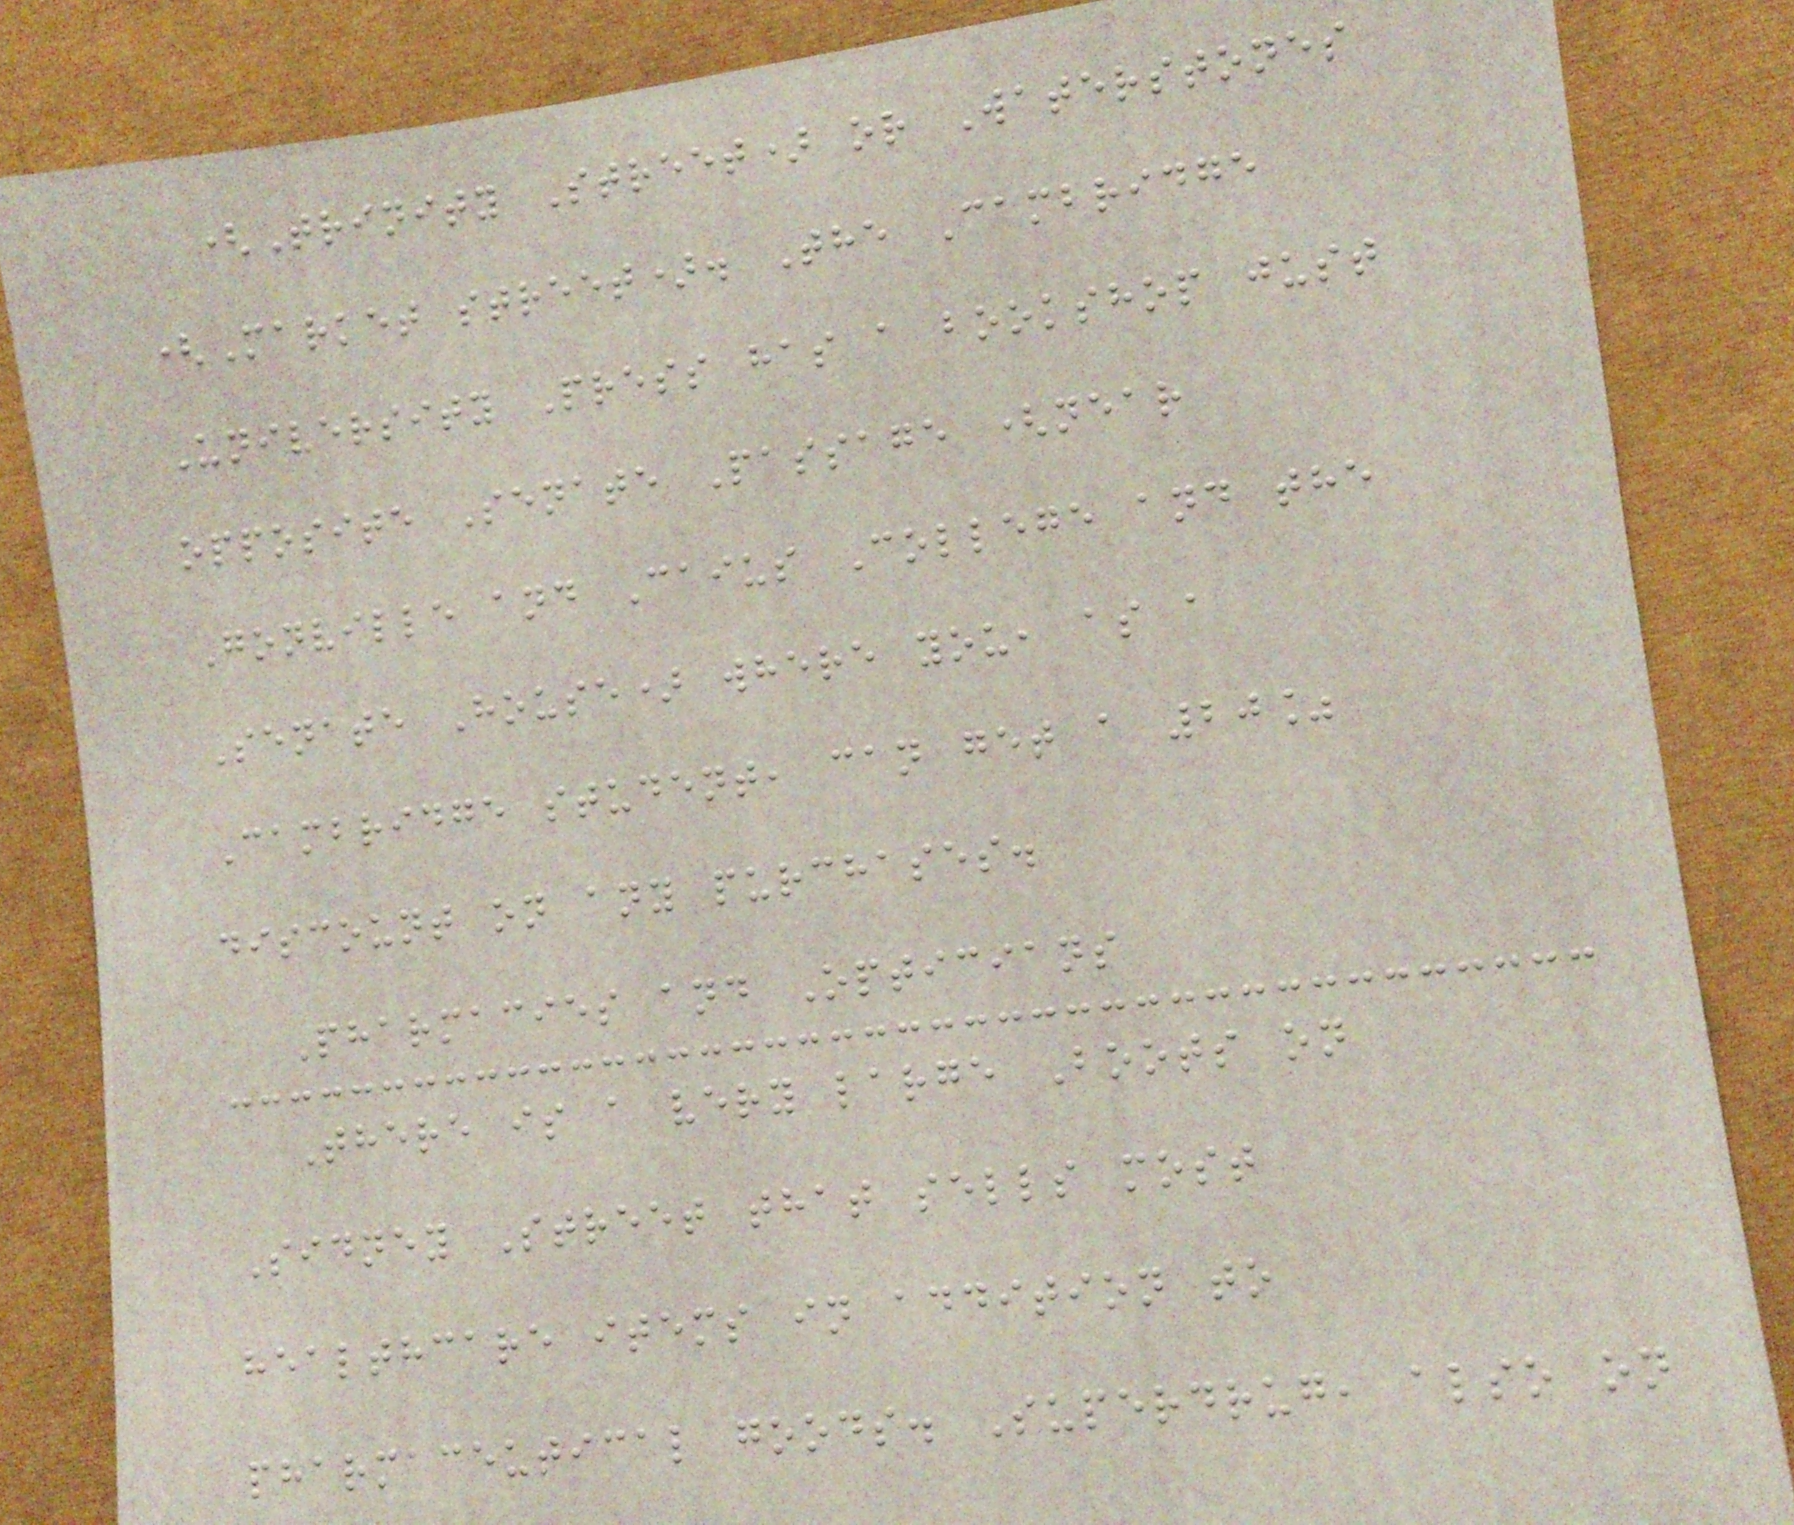(Trinity Street) or Waterstones
(Market street). The Cambridge
University Press has a bookshop just
opposite Senate Passage (near
Gonville and Caius College and the
Senate House) where you, as a
Cambridge student, can get a 20%
discount on any purchases.
Pharmacies and Opticians
There is a very large Boots on
Sidney Street that sells most
healthcare items in addition to
pharmaceutical goods. Superdrug, also on
